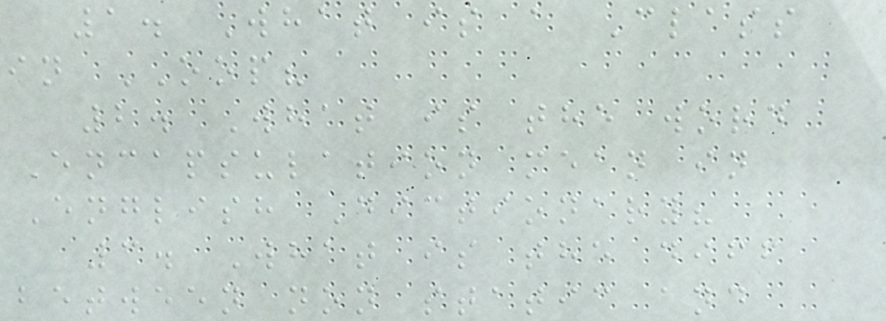1. What is a Class
in OOP?
2. What is the word
Encapsulation mean in
English Dictionary?
3. What is the diff
between non static and
